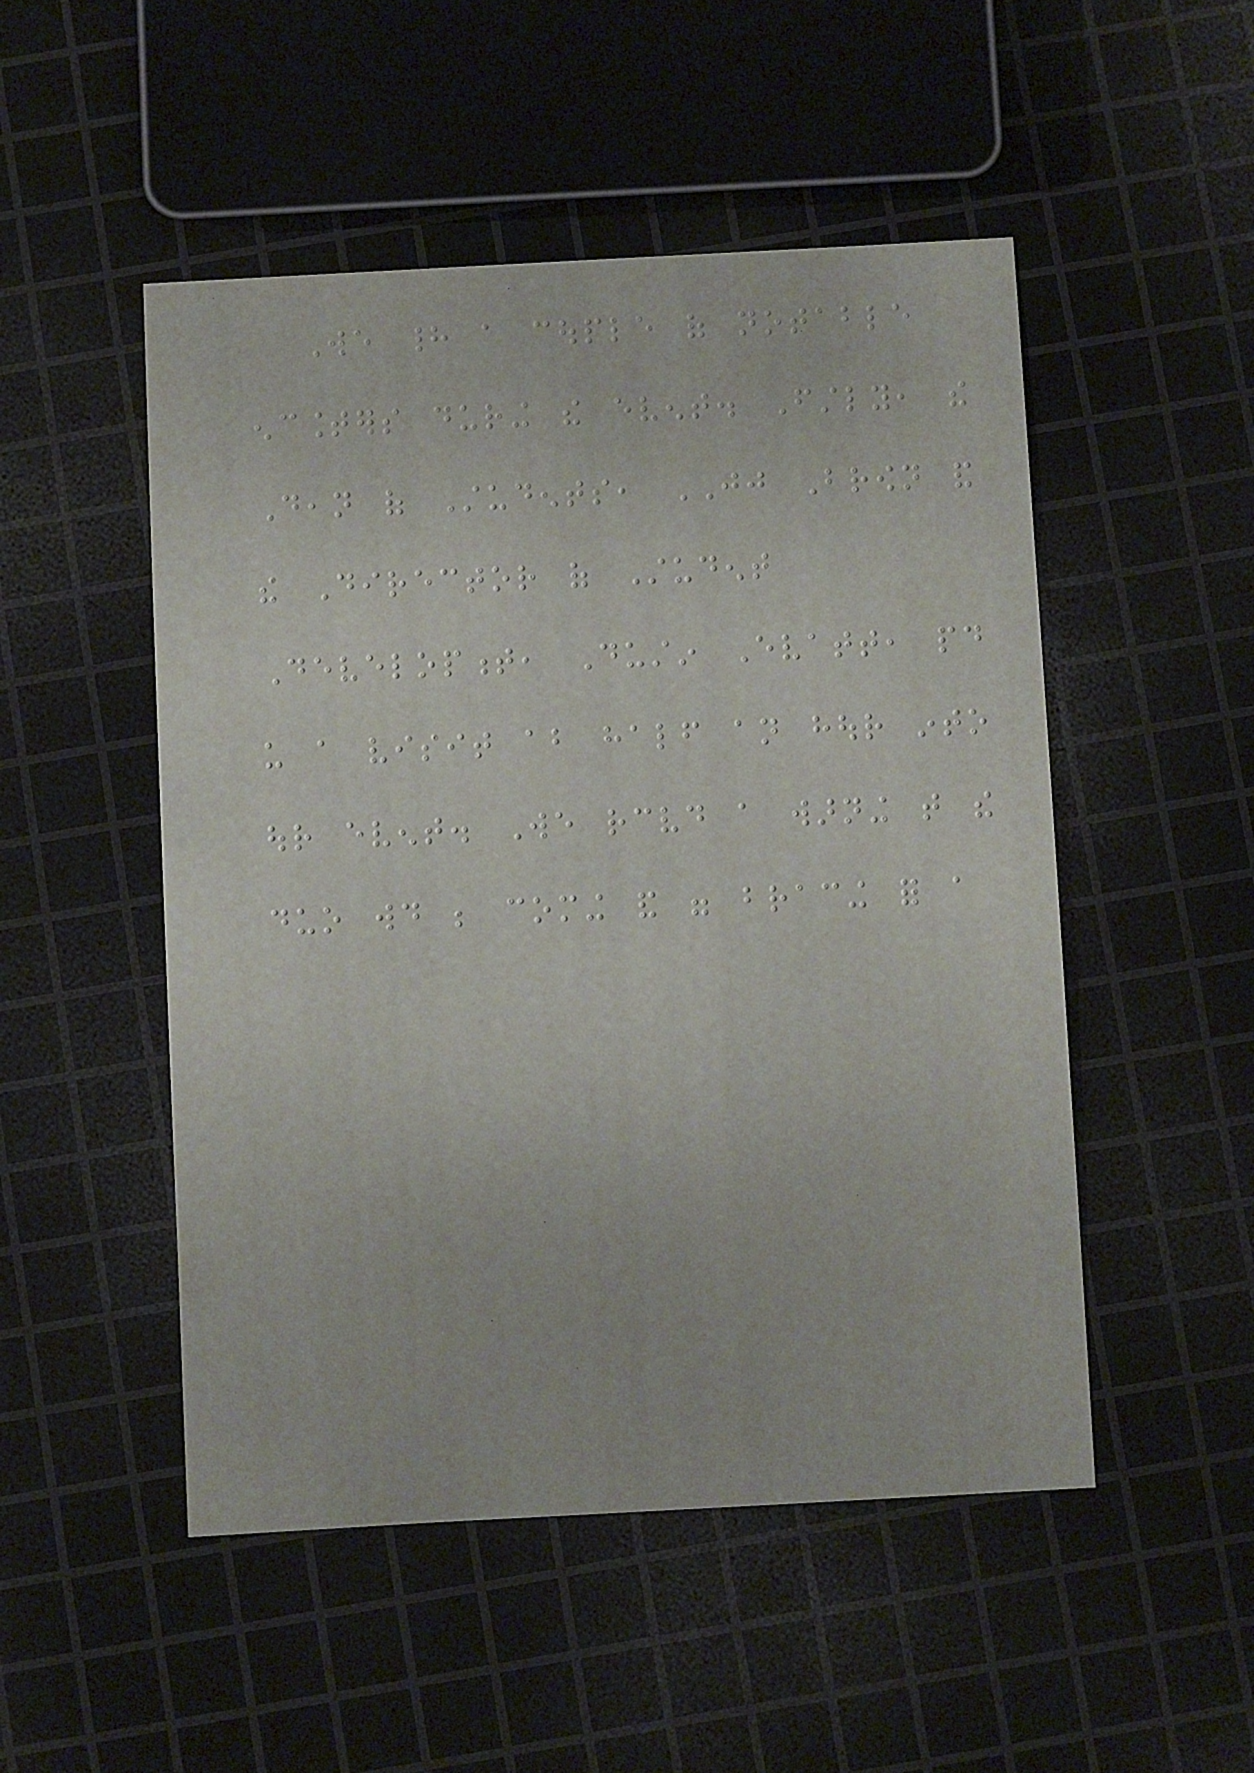We had a couple of notable
encounters during the event. Firstly, the
Dean of Students, JJ Brown and
the Director of Student
Development, Dustin Evatt, paid
us a visit about half an hour into
our event. We received a warning that the
duo would be coming and were bracing for a
